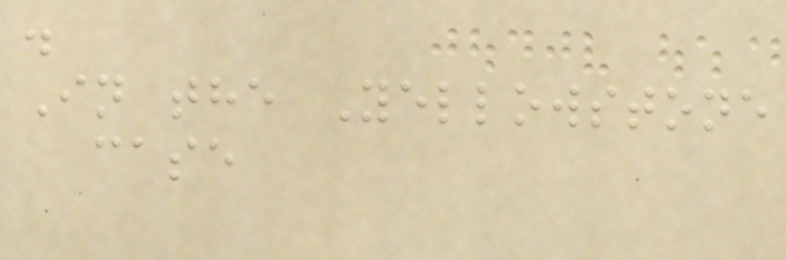.
In the Yellowstone
case
